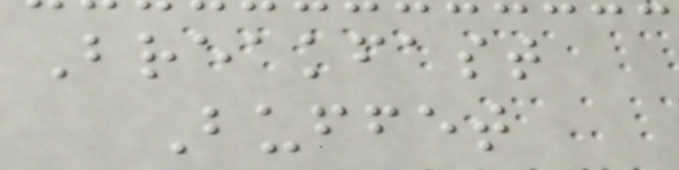Breakfast
Buffet
